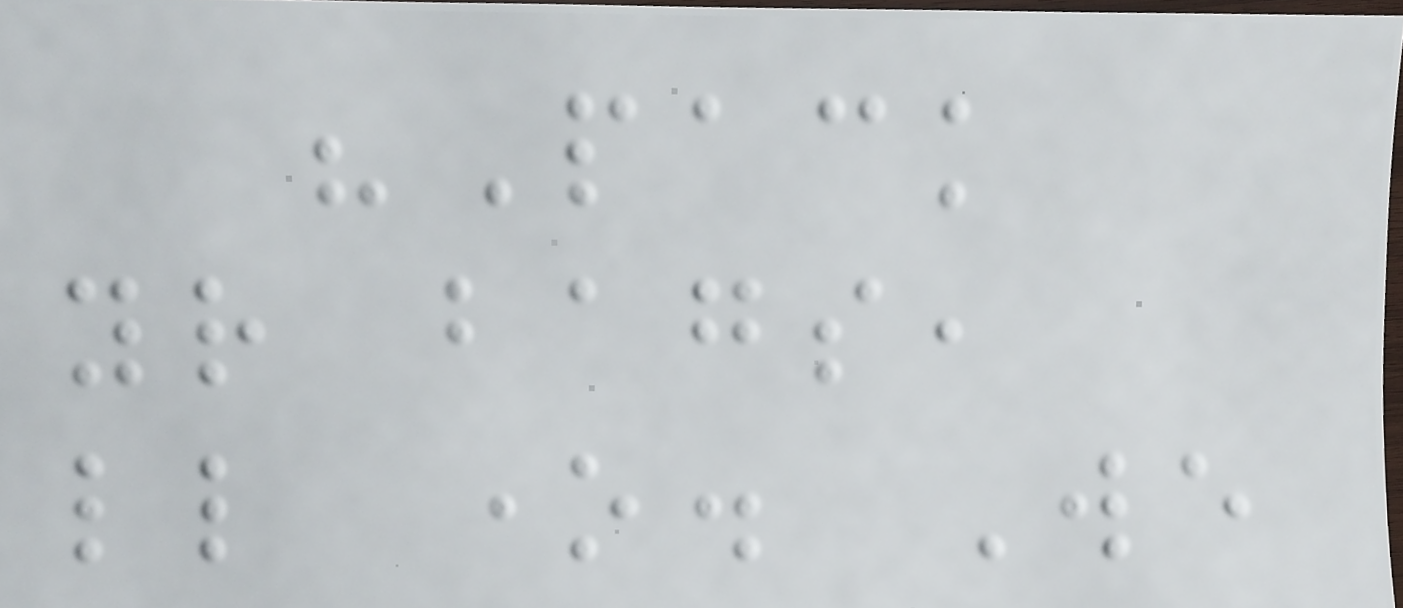"Pack
your bags,
little one. We
